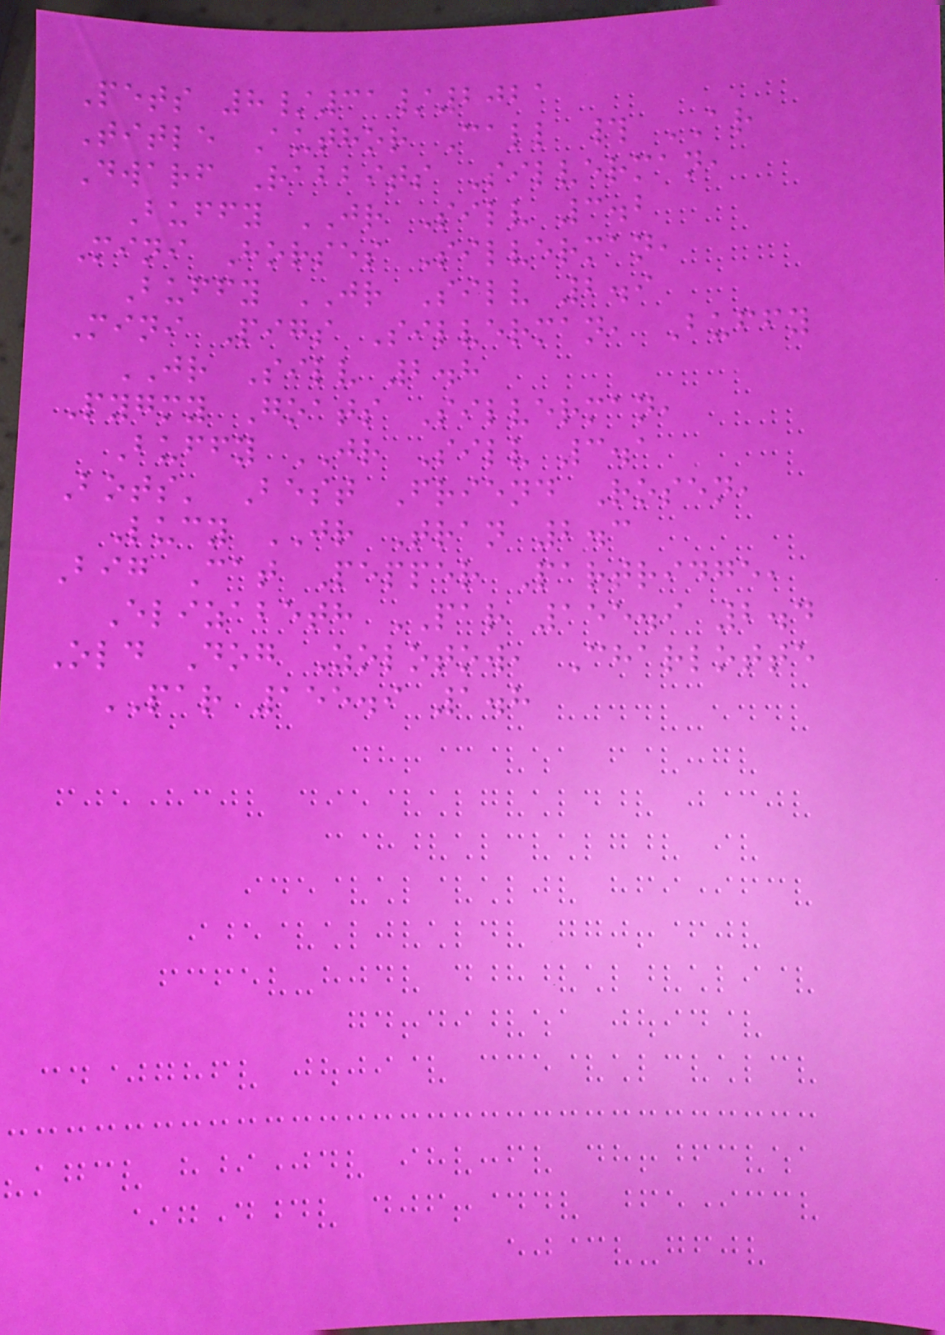Pets 8/31/2021
Title Author Call # AR
Dwarf Rabbits Silverman,
Buffy JR Silv 3.2
Mini Horses Silverman,
Buffy JR Silv 2.9
Mini Pigs Silverman, Buffy
JR Silv 2.8
Pygmy Goats Silverman,
Buffy JR Silv 3.1
Bots' Best Friend Rosen,
Lucy JR Tran 2.3
Big Cat Pepper Partridge,
Elizabeth PAR 155.9 2.4
Old Dog Zolotow, Charlotte
PAR 155.9 1.8
